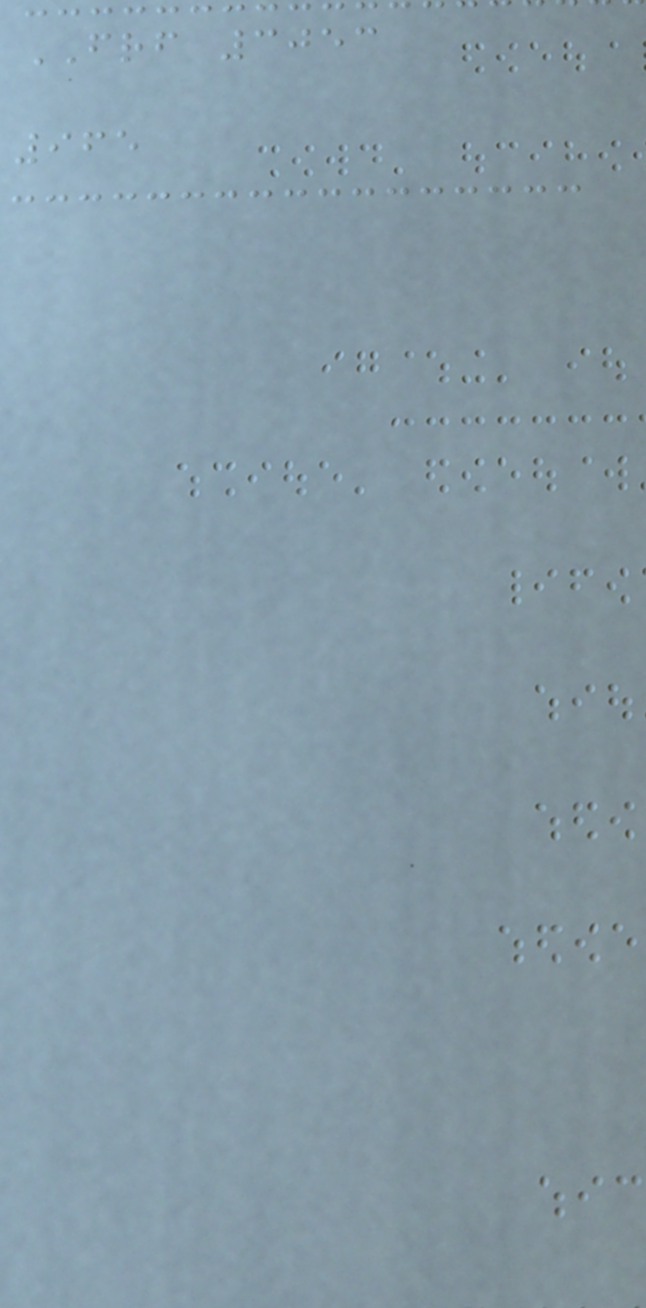FRF 3053
965
